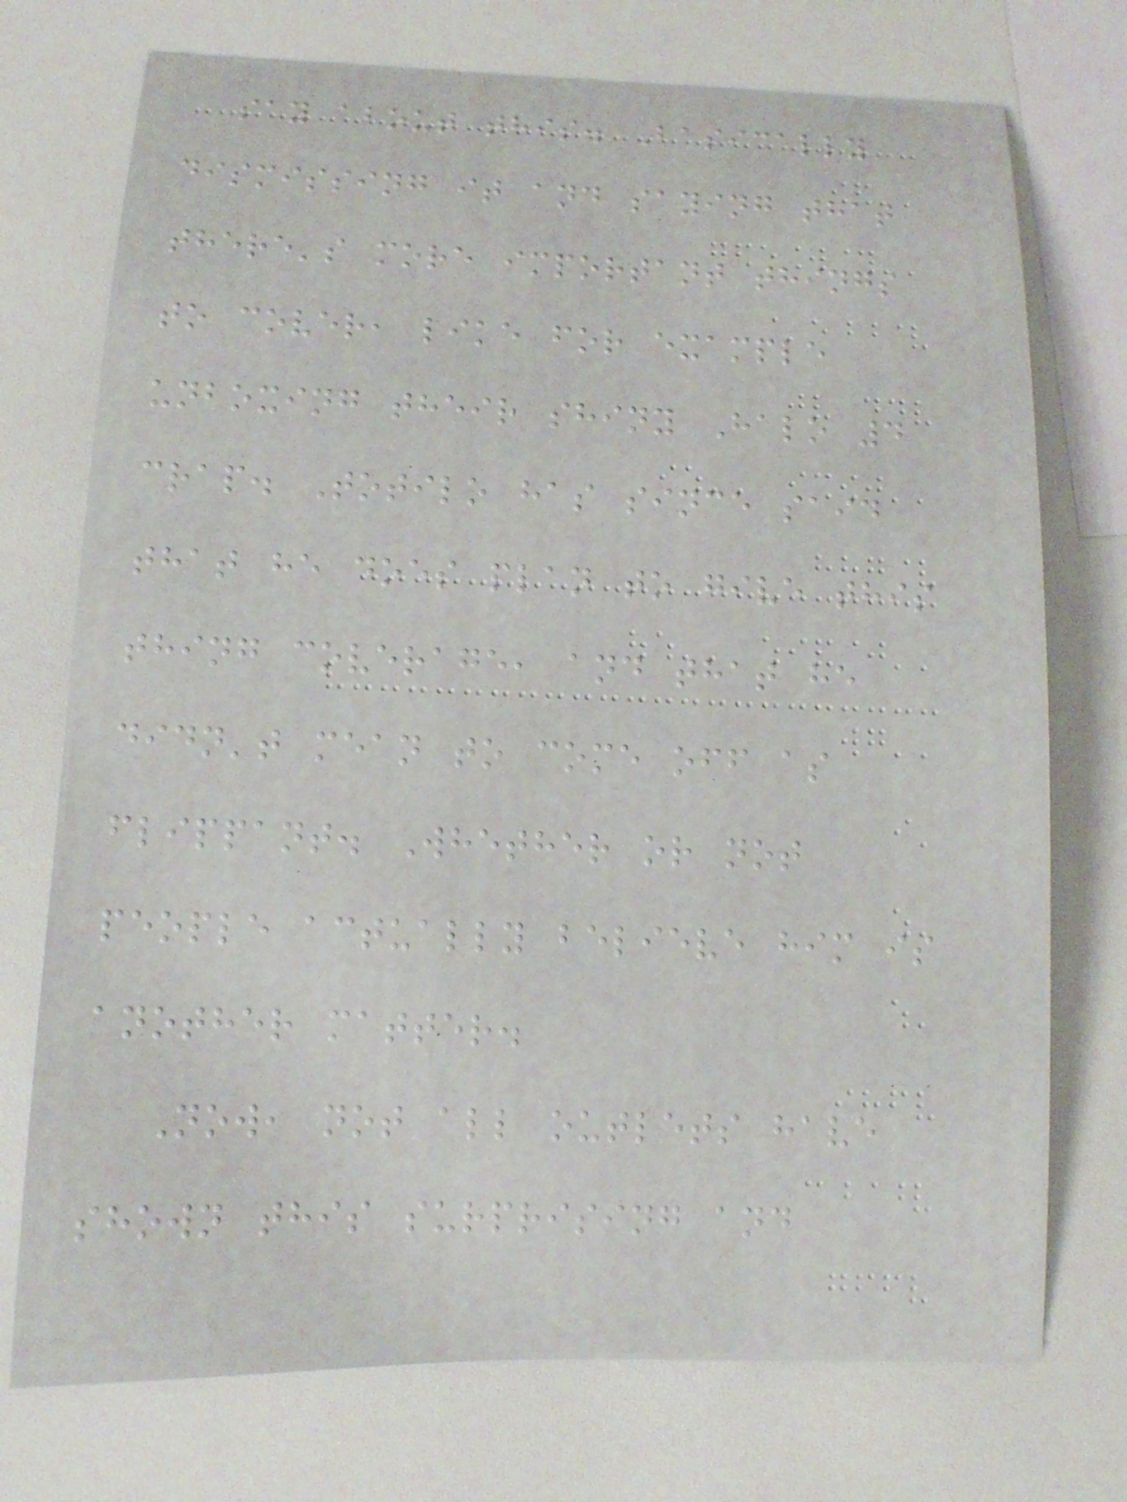say about this. Basically
dismissing it and saying that
there's more important things
to cover, like for example
unboxing their shiny Halo 4
crap. Totilo has since said
that he does plan to give this
thing coverage, and that he
didn't mean to come off as
flippant. Whether or not
people actually believe him is
another matter.
Now, not all outlets have
shown this surprising and
